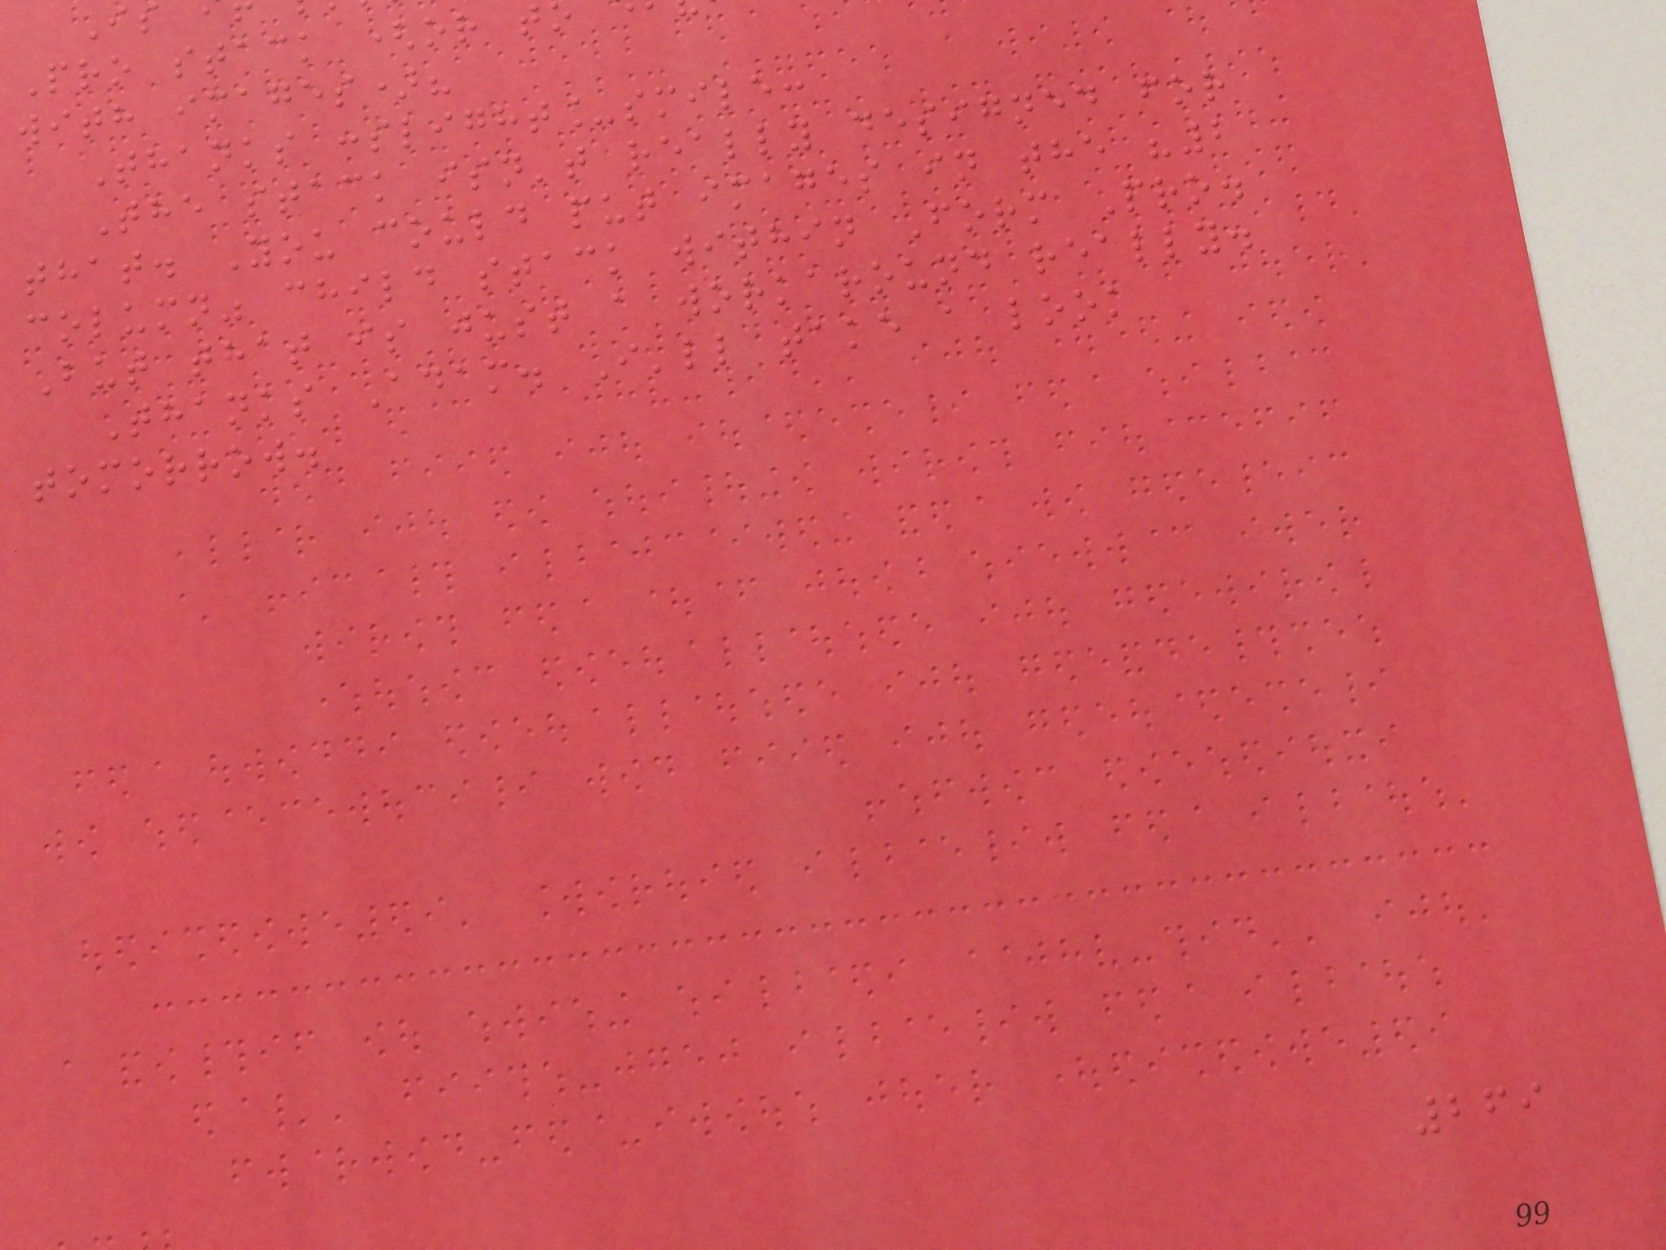Pro stack (or t
with images)?
Thanks :slight_smile:
The stack isn't really designed for
that. You could put images in the "2
column" child stack within Form Pro.
But that is just a workaround really.
Thanks Adam. I'll take a look
tomorrow.
269
